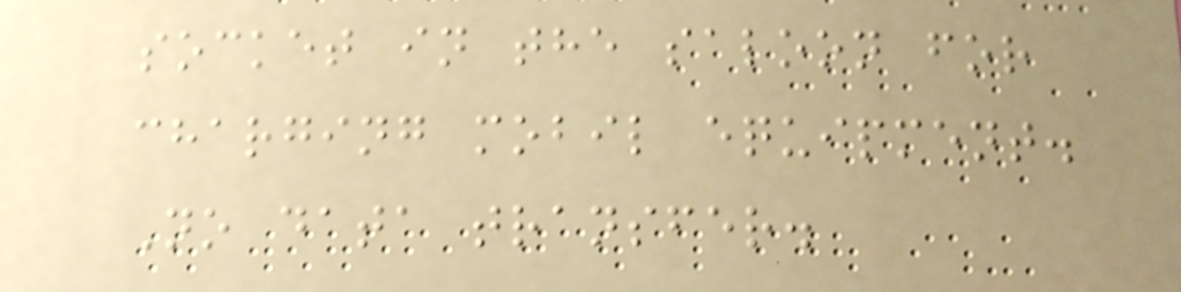socket in the saloon for
charging mobil equipment.
No data transfer.
